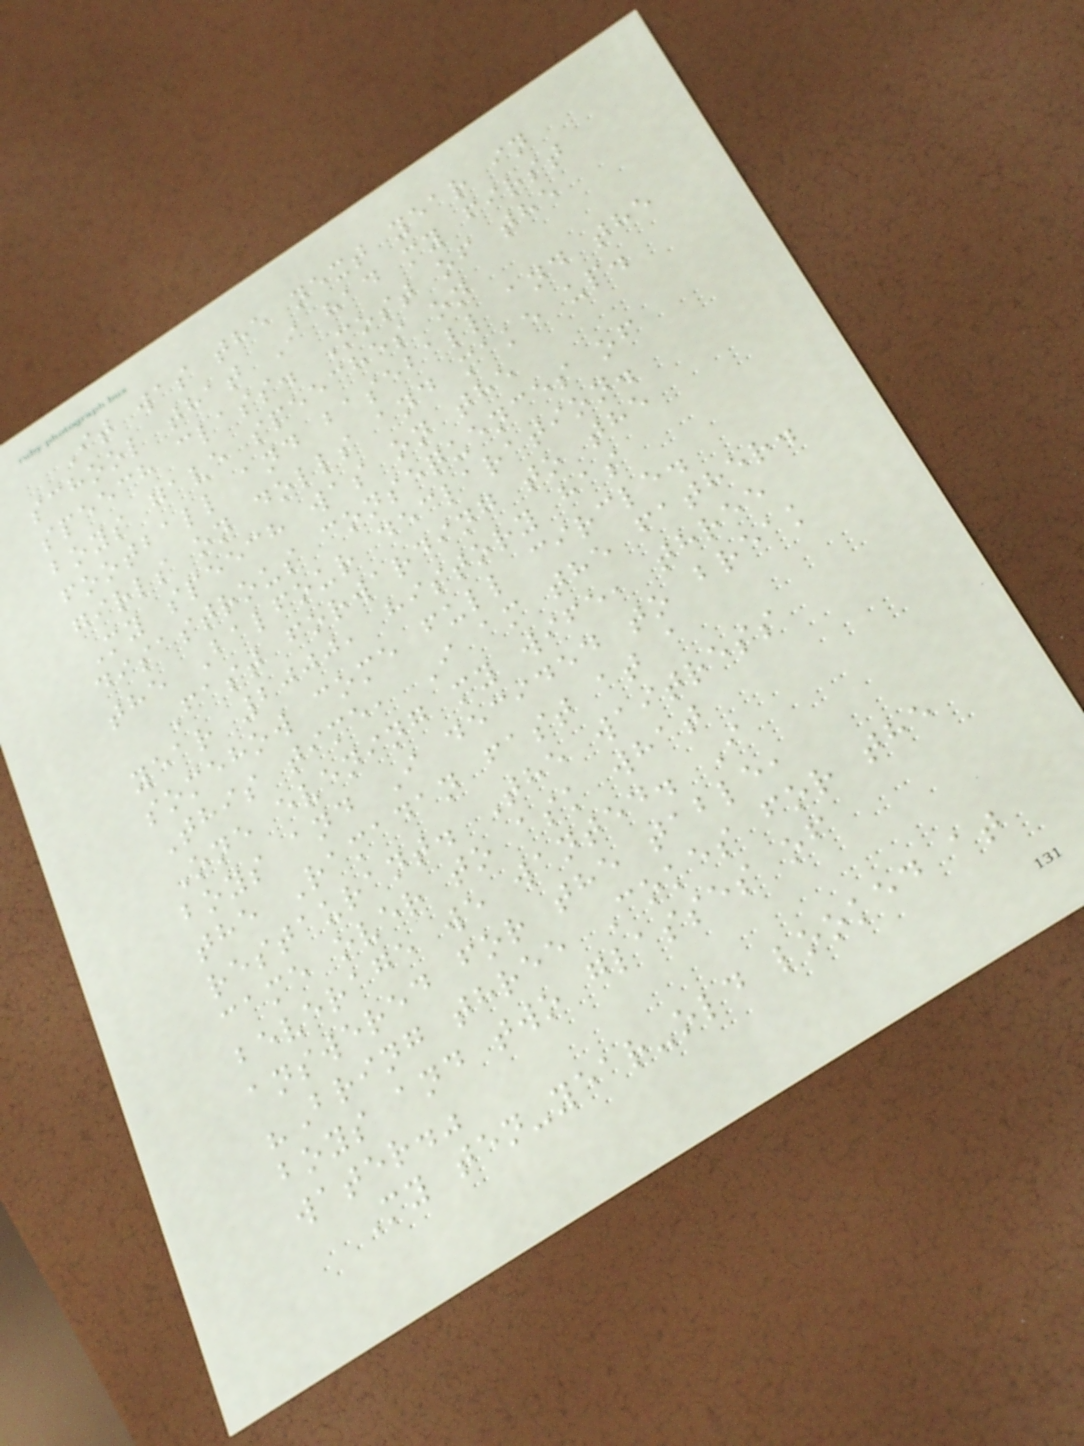It was the next year in
school that I had my first
speech class. Most of the
boys gave speeches on
football and baseball and the
girls on dolls and make up.
My speech was on the
disastrous consequences of
the Balfour declaration.
Fast forwarding to the
year 2000, history has
somehow come full circle.
This time, I am the father.
One evening my wife, three
boys and I decided to break
the Ramadan fast at a
restaurant. The waitress
came over to ask what
beverage we wanted. I
answered for the table,
"Bring three Cokes for the
boys and two glasses of
water."
My ten-year-old looked at
